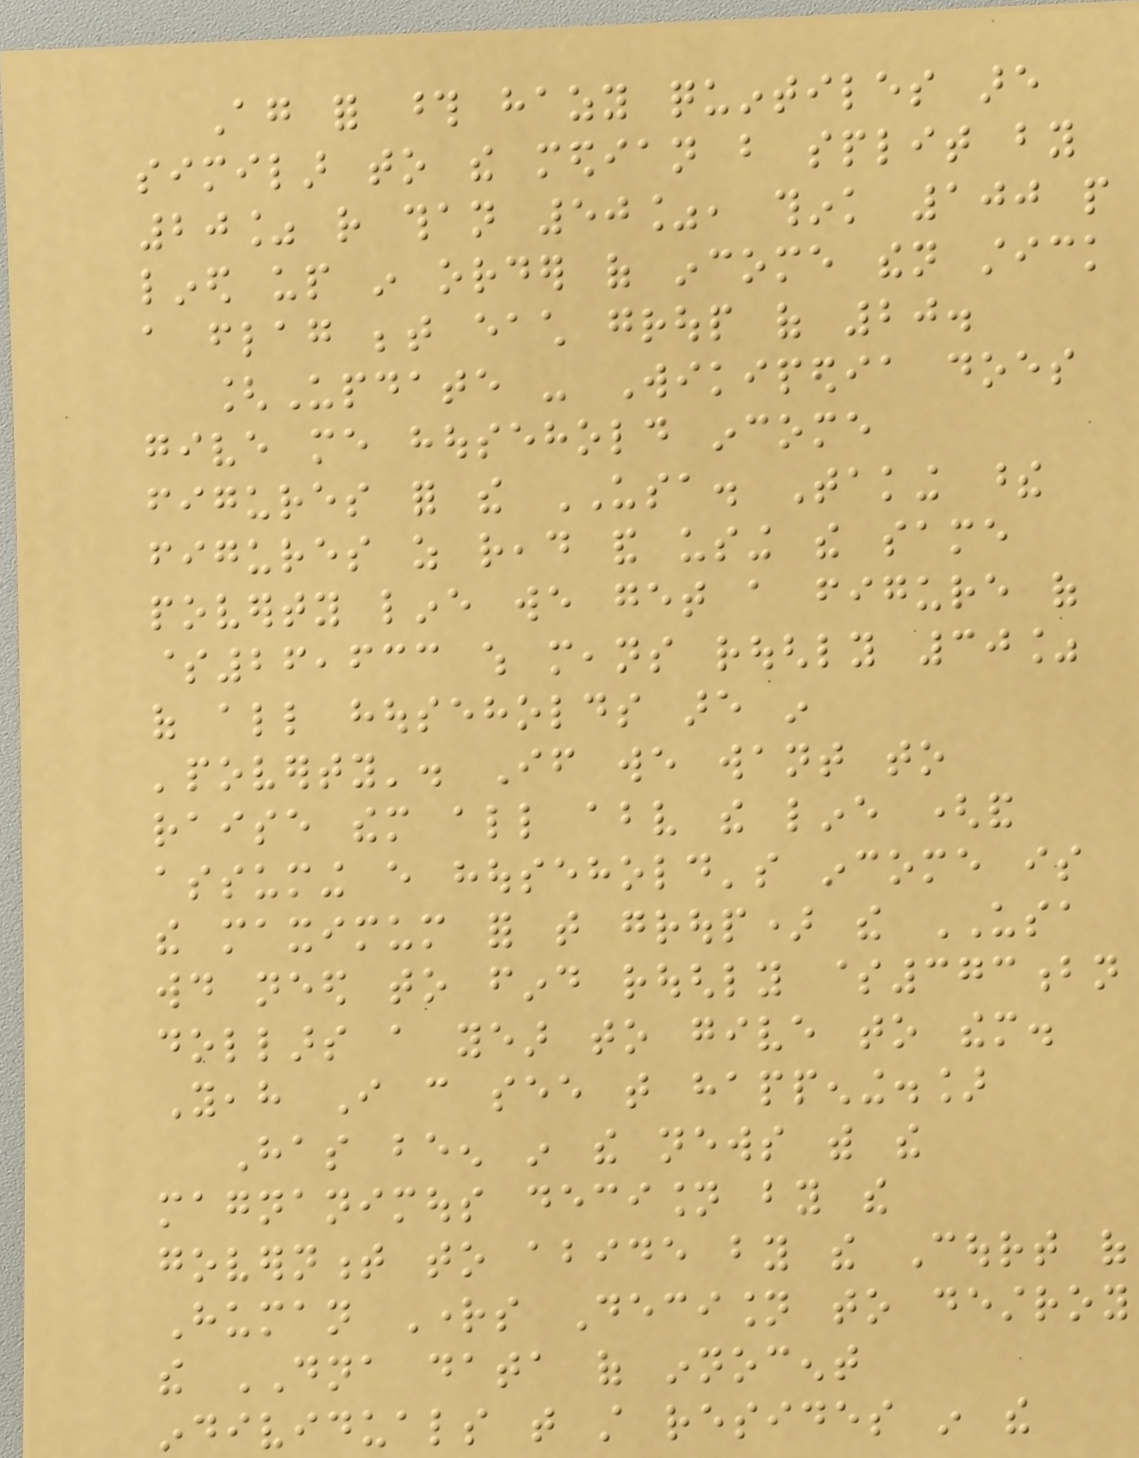Again for those hazy quintiles are
similar to the median but split by
20% rather than 50%, think 100 people
lined up in order of income then stick
a flag between each group of 20.
[Update - Wikipedia does
give me household income
figures for the USA. Taking these
figures as read and using the same
poverty line we get a figure of
$26,633 which means roughly 30%
of all households are in
'poverty'. If we want to
raise them all above the line (and
assuming every household's income is
the maximum for that group) the USA
would need to find roughly $373bn
dollars a year to give to them.
Yeah I can see that happening.]
Has been in the news with the
magnanimous decision by the
government to abide by the Court of
Human Rights Decision to destroy
the DNA data of innocent
individuals that still resides in the
